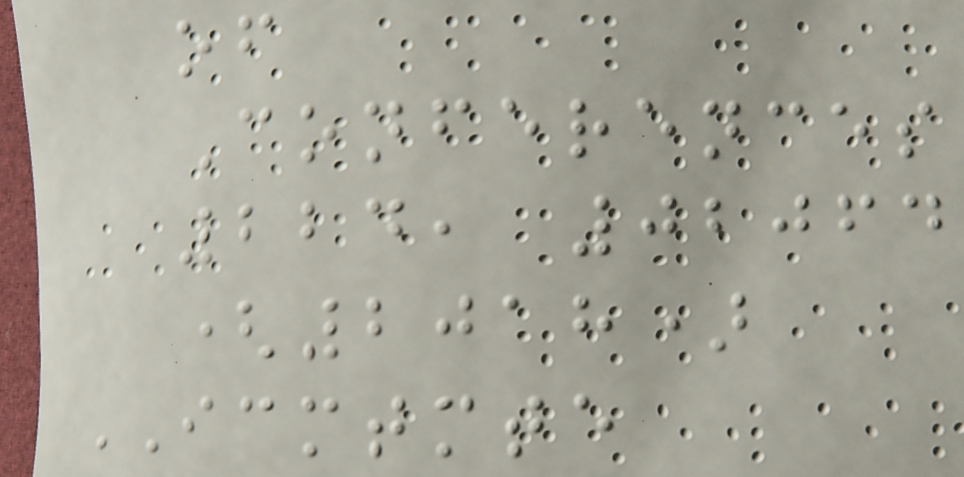of
Conferences
224, 02064
(2018)
ICMTMTE
